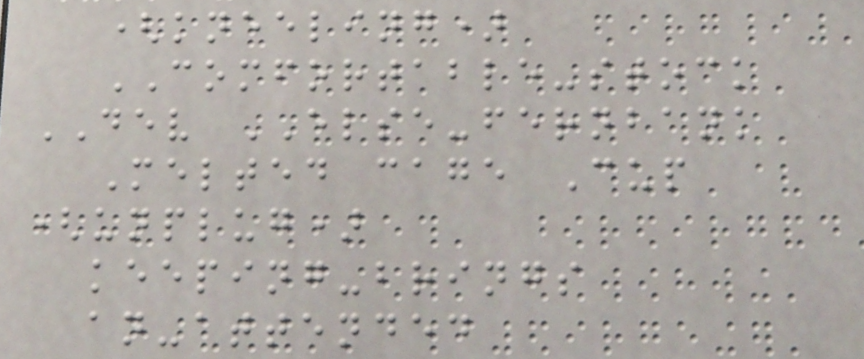(kneeling)
COMFORTABLE-stock
DEV ELSE-fernbank
Melted cage Cup
(unplug)
keeping-brings
an-attended
